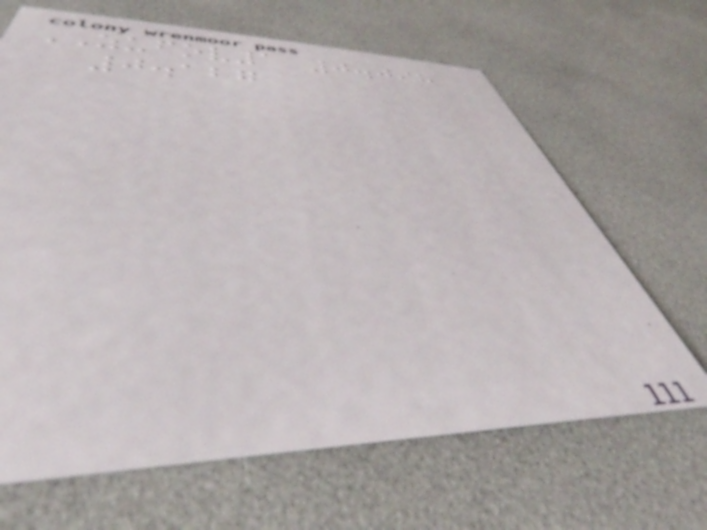ZUFOV1 0.098
0.127
